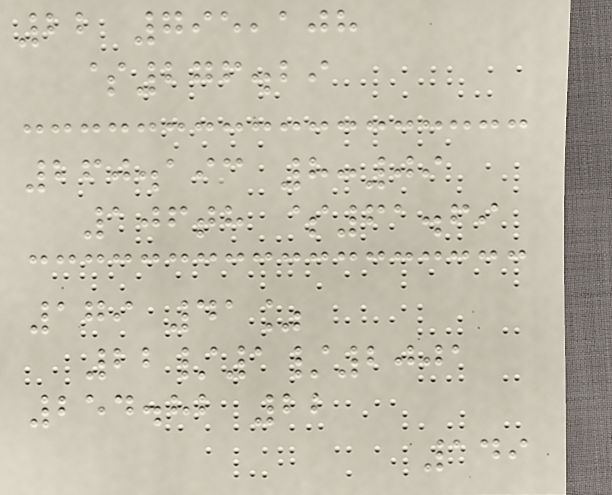22 795,108
$276.29
260.193 8:09
106th $61.69
179 41%
22/1/2001
254.82 22
149
